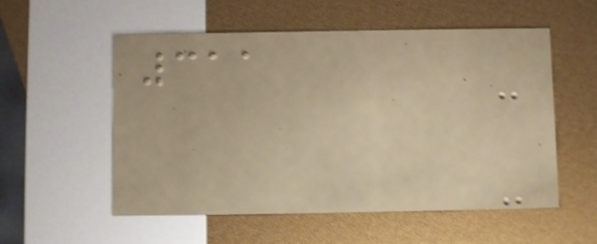311
